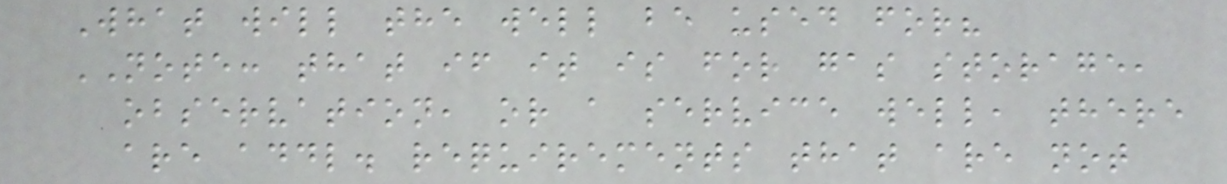What will the well be used for?
NOTE: that if it is for gas storage,
observation, or a service well, there
are addl. requirements that are not
